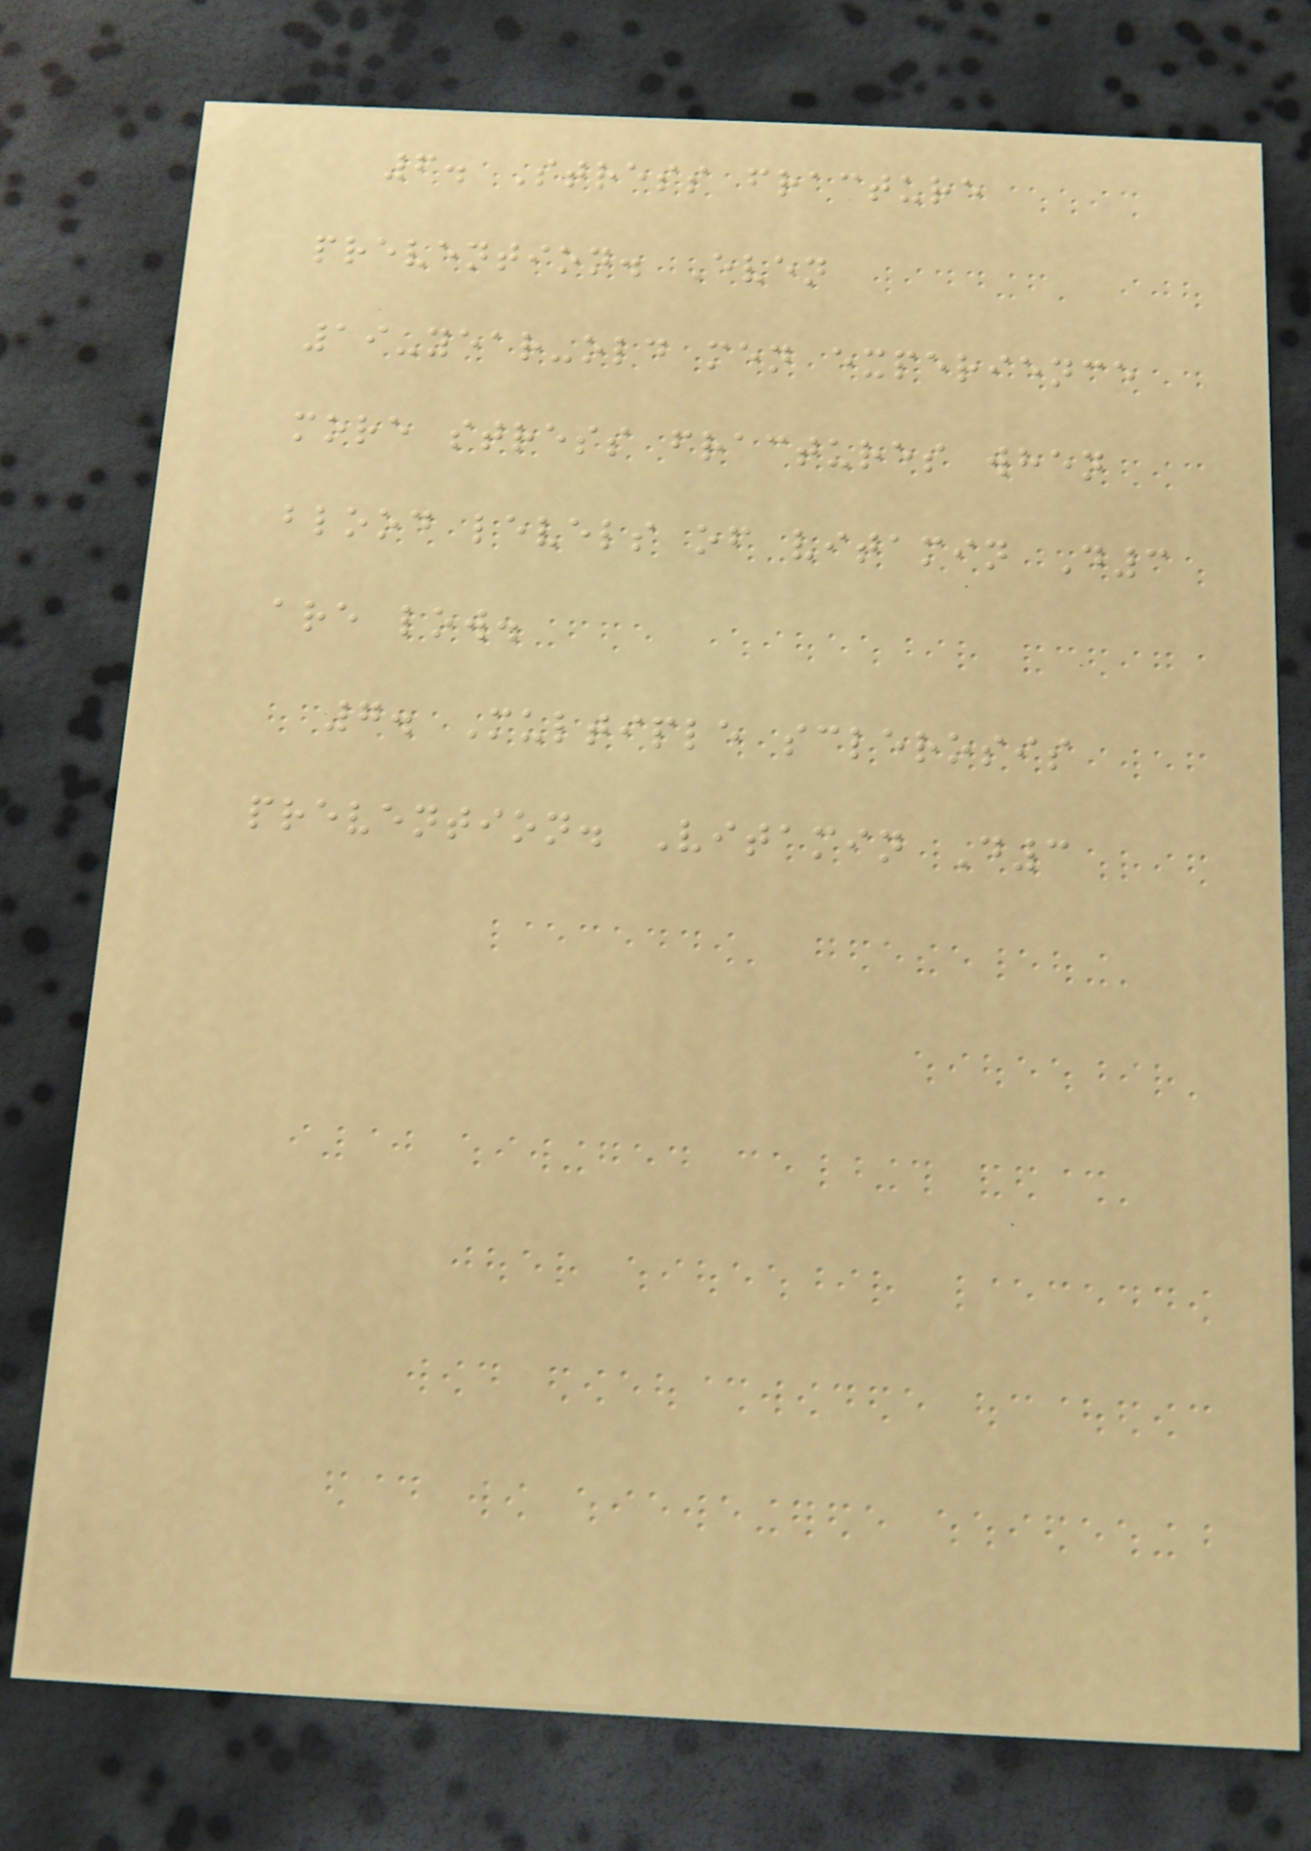6. Stress fracture
prevention. Even
19-year-old men experience
more stress fractures when
blood levels of vitamin D3
are low.
7. Multiple sclerosis
prevention. Vitamin D3
